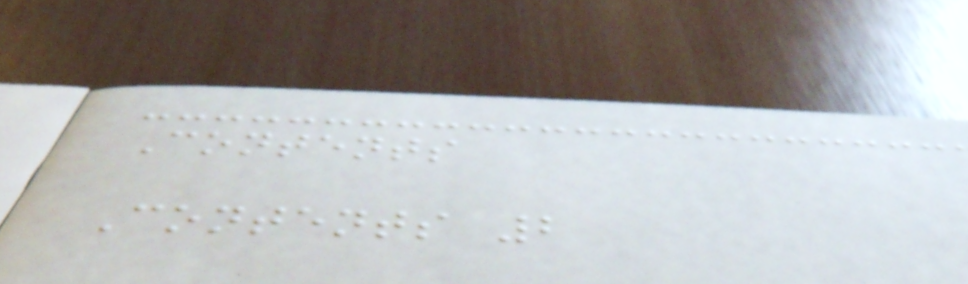Contents
Contents 2
